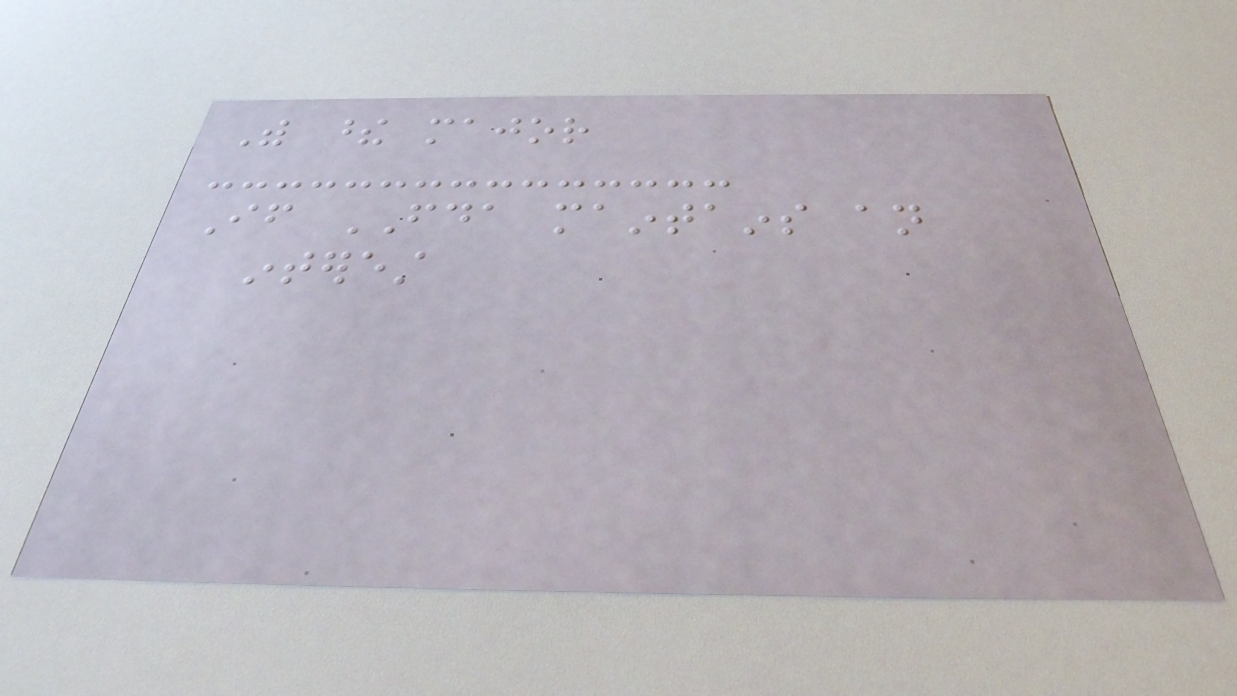With these major
If FDA maintains an
interest
